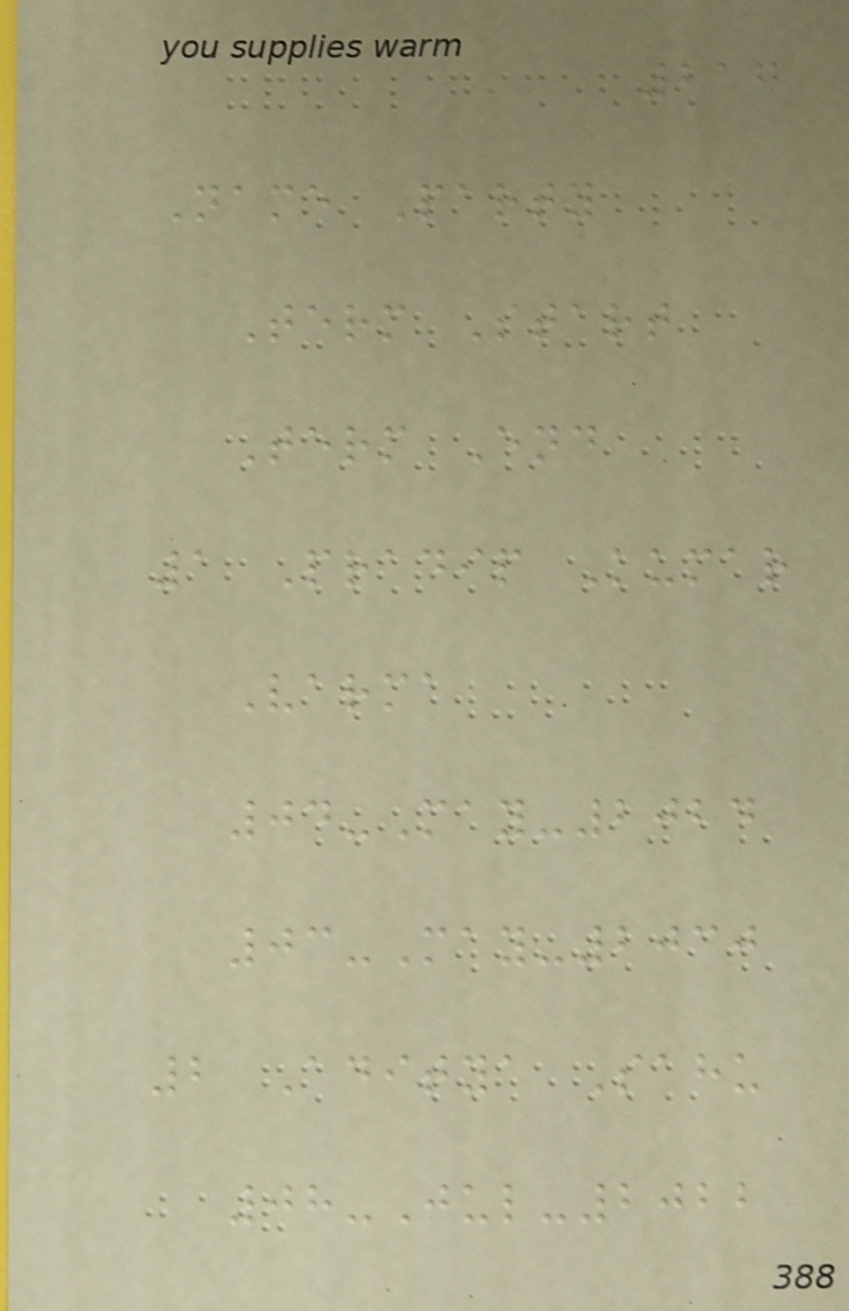217
Name Party
Term Start
Term End
1 Pradip Kumar
Varma
04-May-2024
03-May-2030
2 Aditya Sahu
08-Jul-2022
